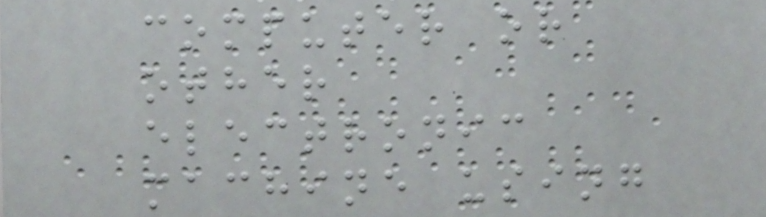computer or
other
electronic
machine using
